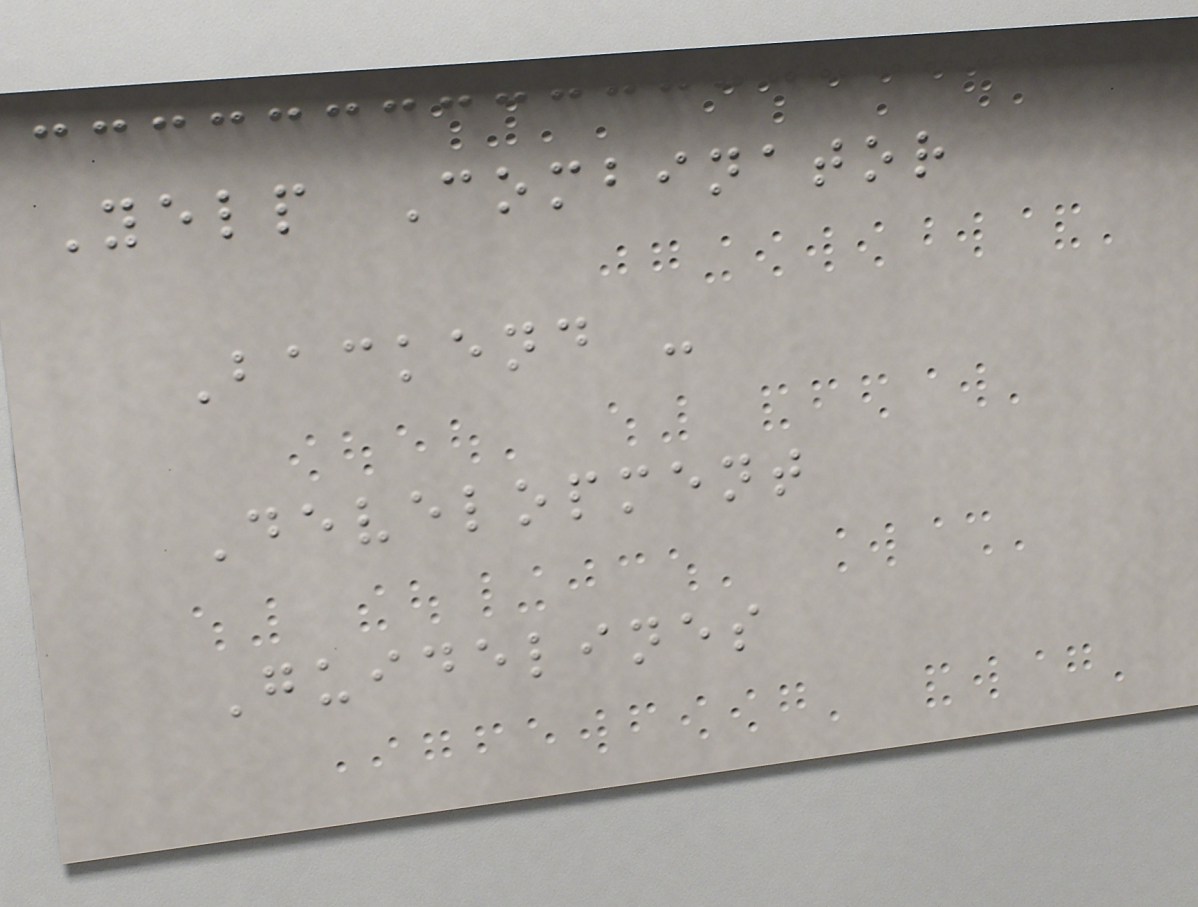Yelp Combinator
Backend -
Development
Guidelines
